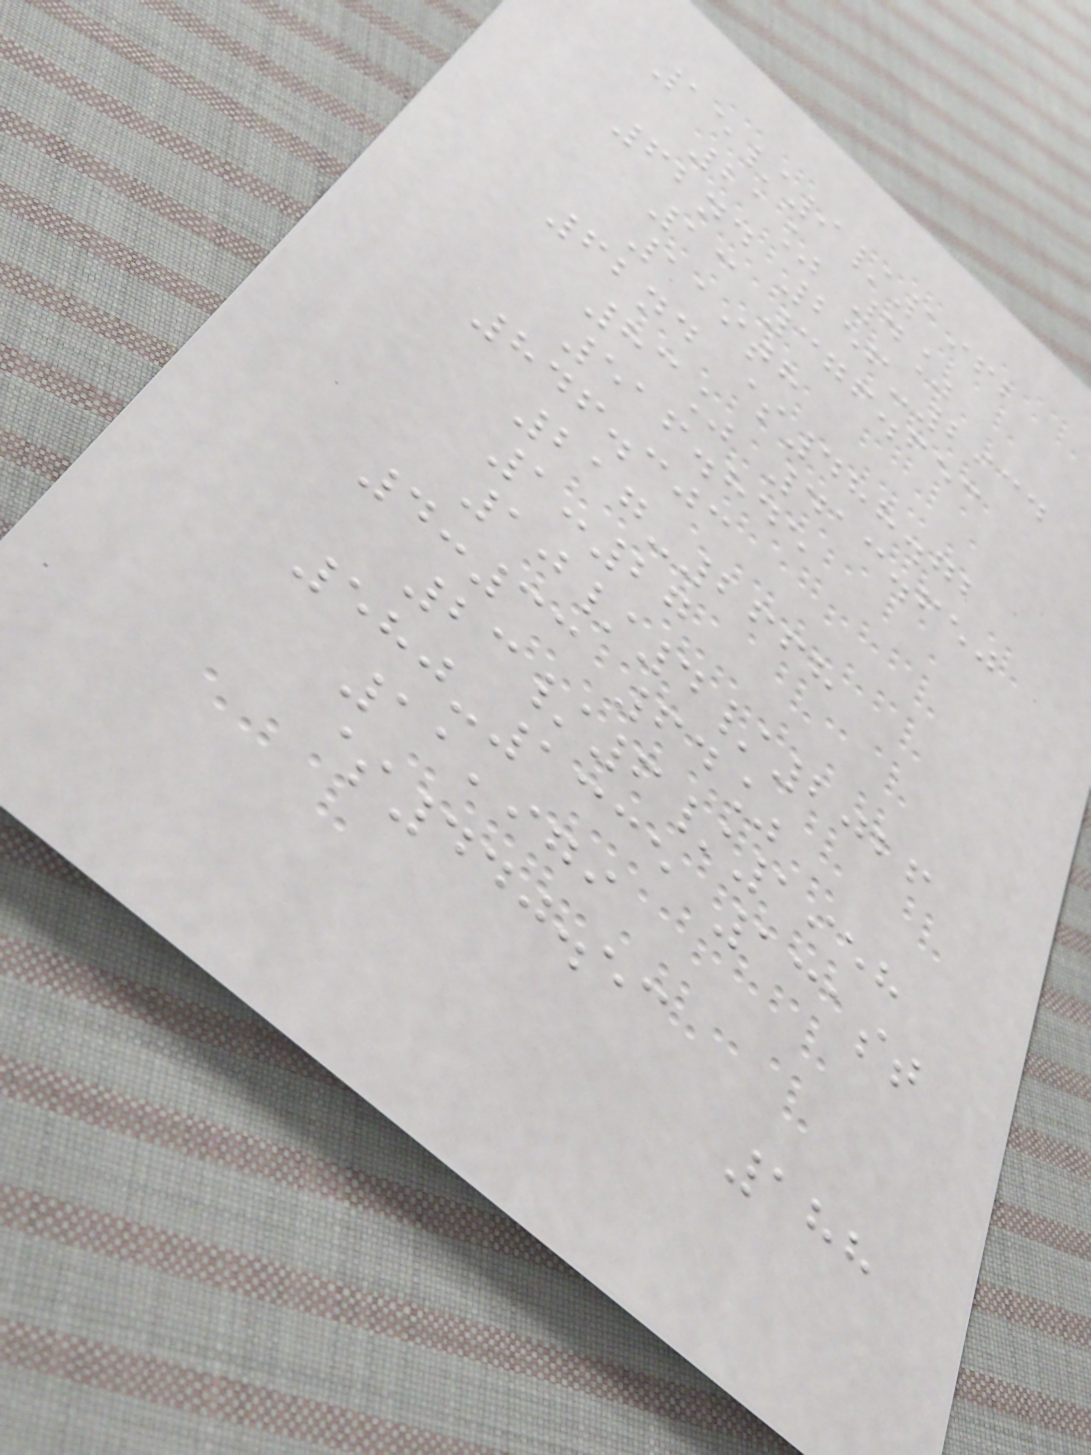15/9/1962
21% 4%
62nd 256-2934
13 376.653
119th
62nd $488.72
83% 413.650
516.845
846.303
217-2668
1:27
10/4/2026
4:33 64%
23/6/1958
580-1335 131st
11,979
$440.53
188
